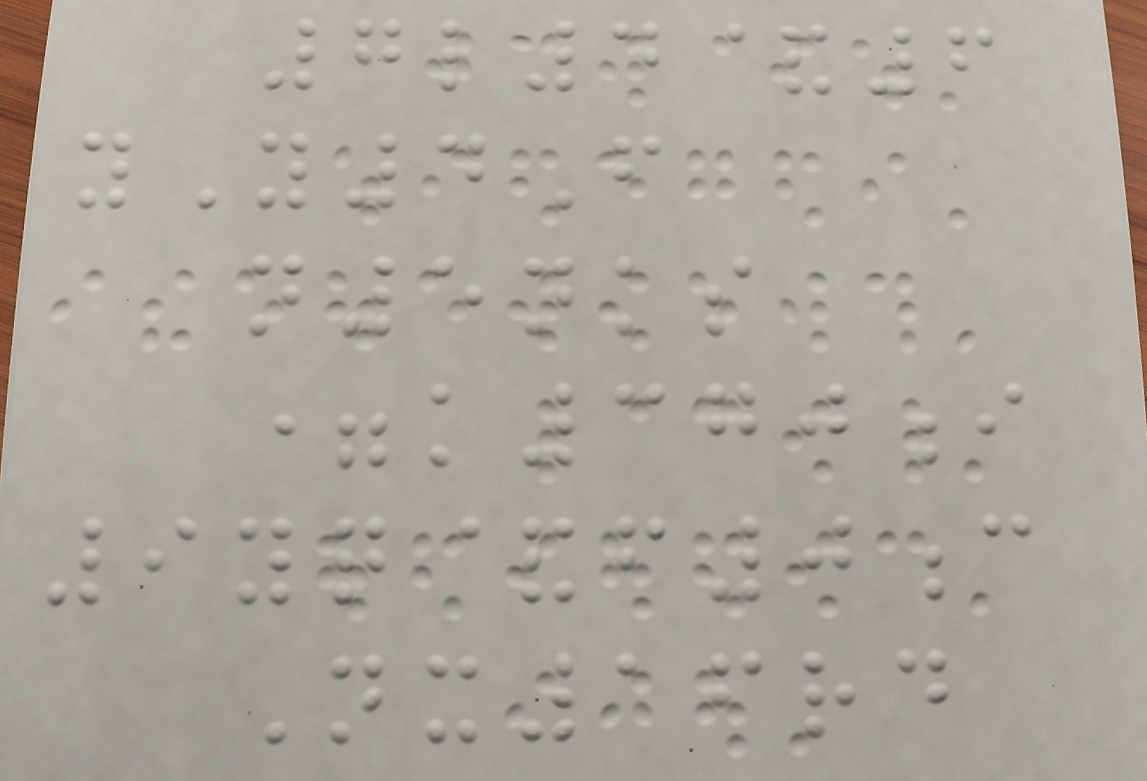7l4&6
yY4F
n5nks
=k370i
9yq&f0c
Nx16rd
